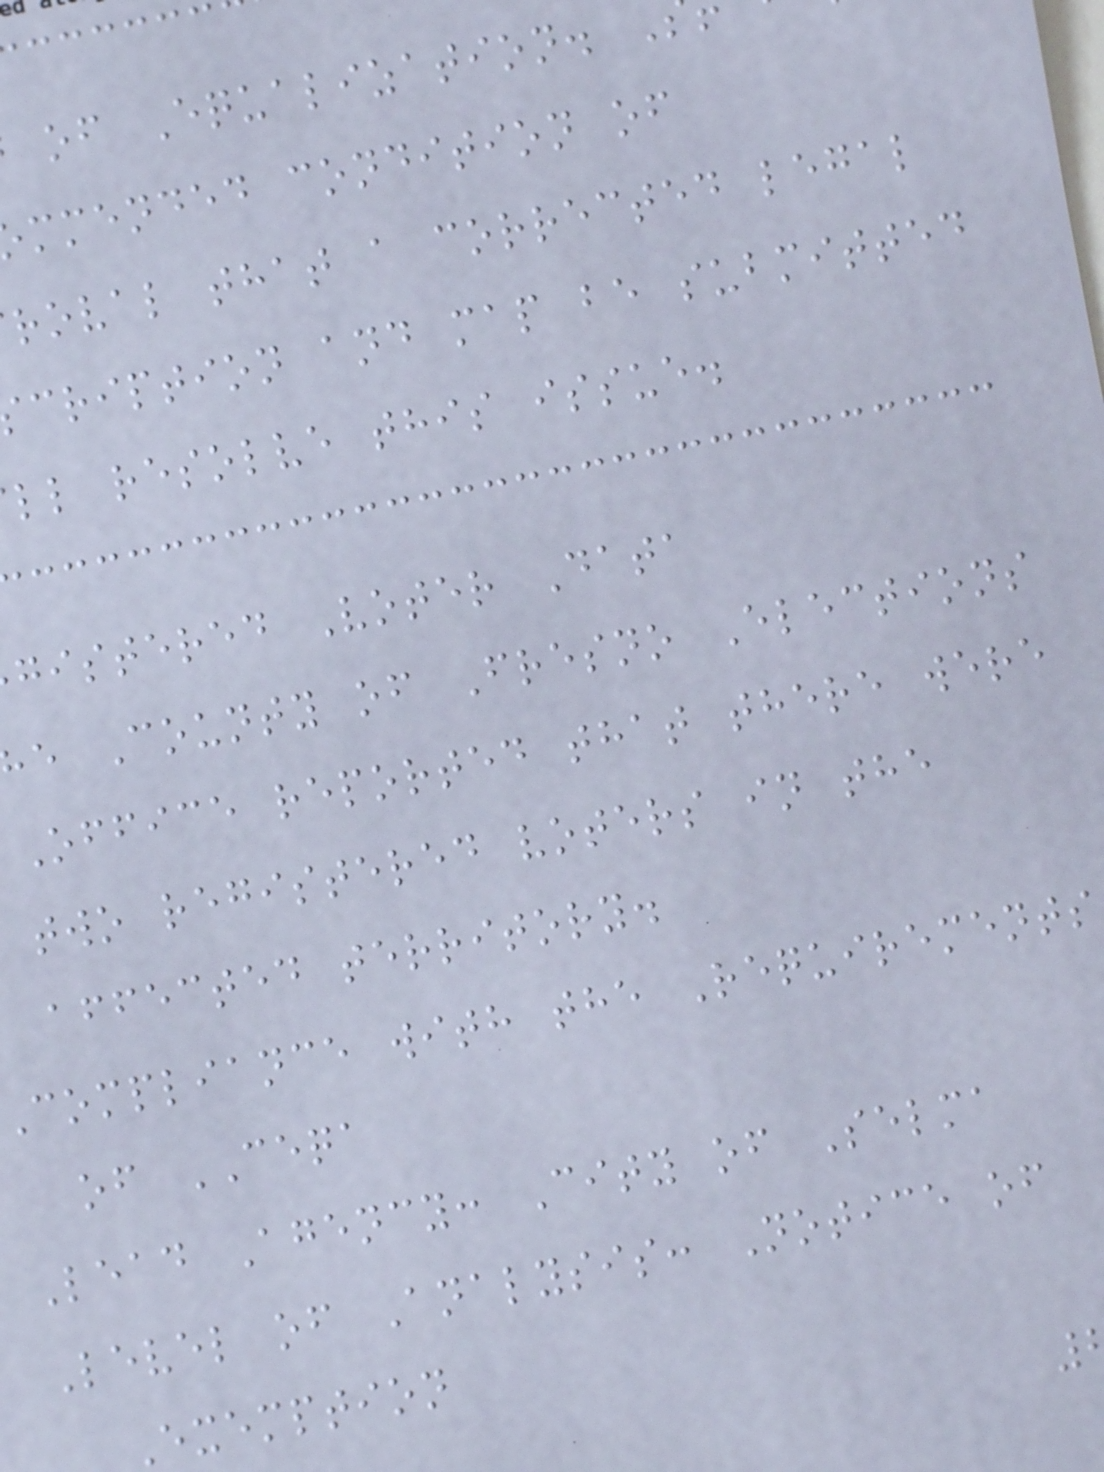of Equalization.
mmended condition of
roval that a corrected legal
cription and map be submitted
ll resolve this issue.
gistered Voter Data
e County of Fresno Elections
Office reported that there were
two registered voters in the
affected territory.
compliance with the Requirements
of CEQA
Lead Agency: City of Selma
Level of Analysis: Notice of
Exemption
